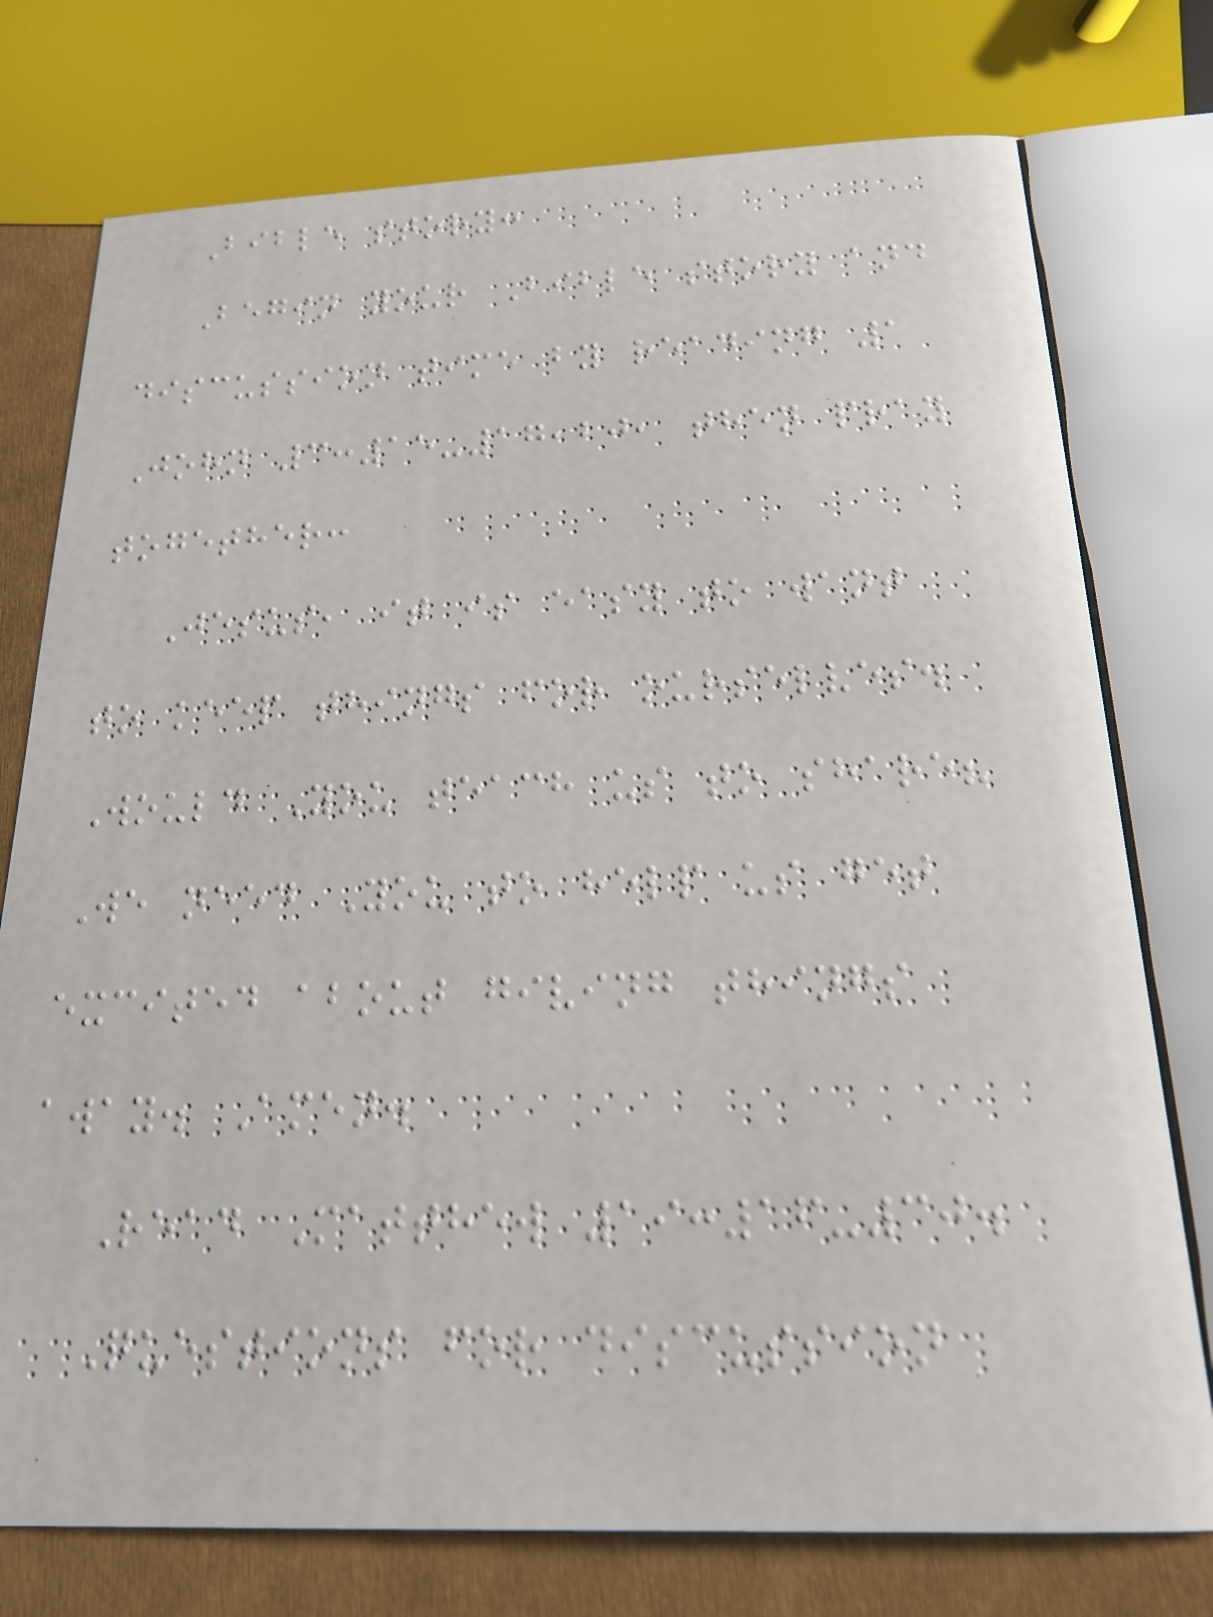Bible story:
Begin your Bible story and
discussion time by reading 1
John 3:15-17,20, then pray
together:
Jesus, it is easy to want
to keep things for ourselves.
Would You teach us to share?
We need You to help us get
excited about giving things
away. Amen.
Read Matthew 19:16-30.
Questions for discussion
